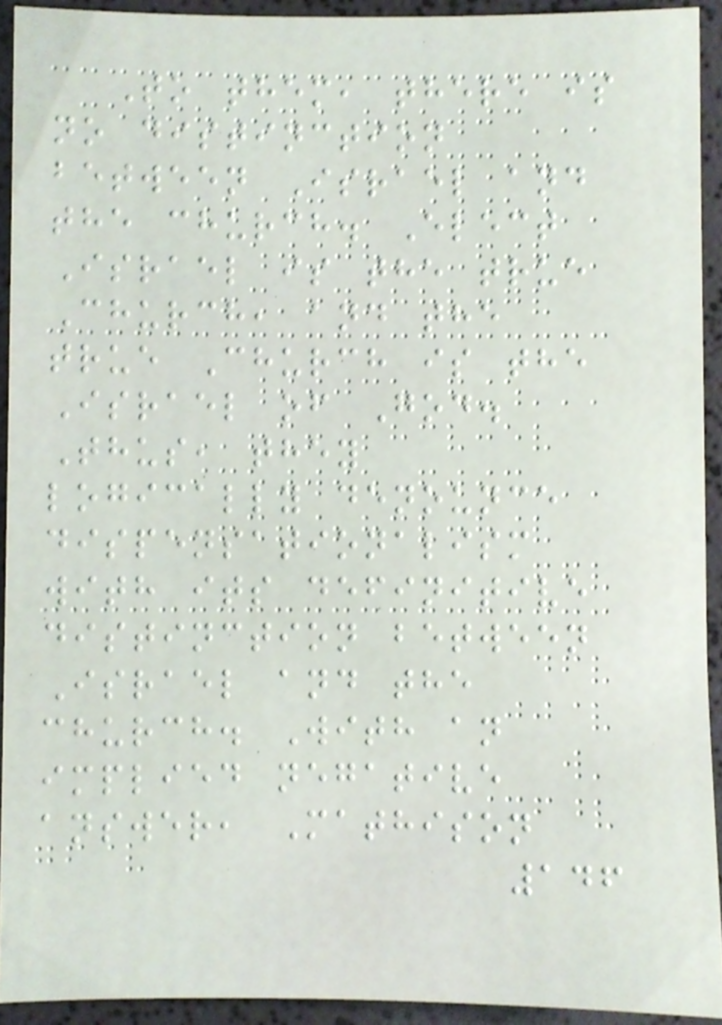To them, there is
no distinction
between Israel and
the church. Elect
Israel is the true
Church, and the
true Church is the
Israel of God.
Thus, they
logically denounce
dispensationalism
with its definitive
distinction between
Israel and the
church. With an
implied negative
answer, Mathison
146
